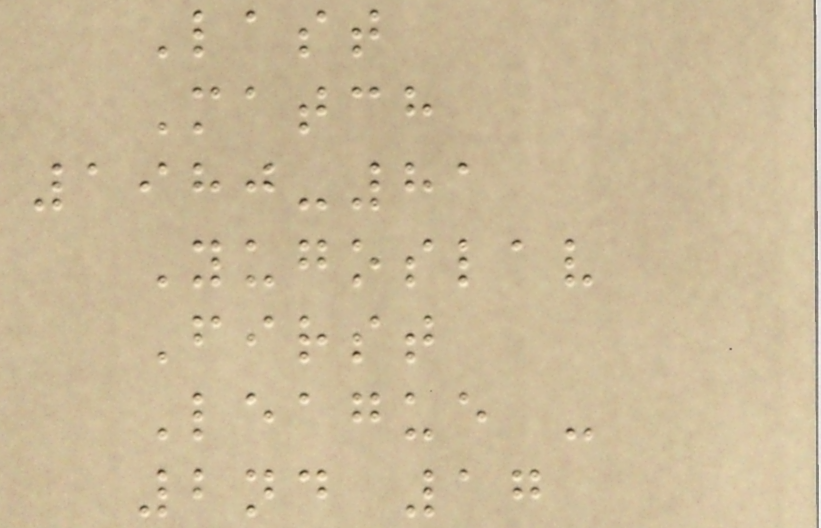Last
Match
1980-81
Yugoslav
First
League -
2nd 17
